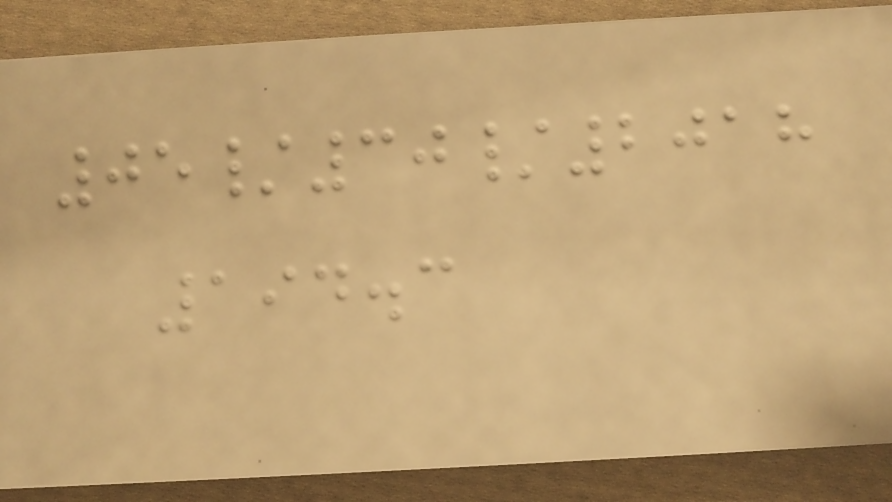05/30/2018
194.3
